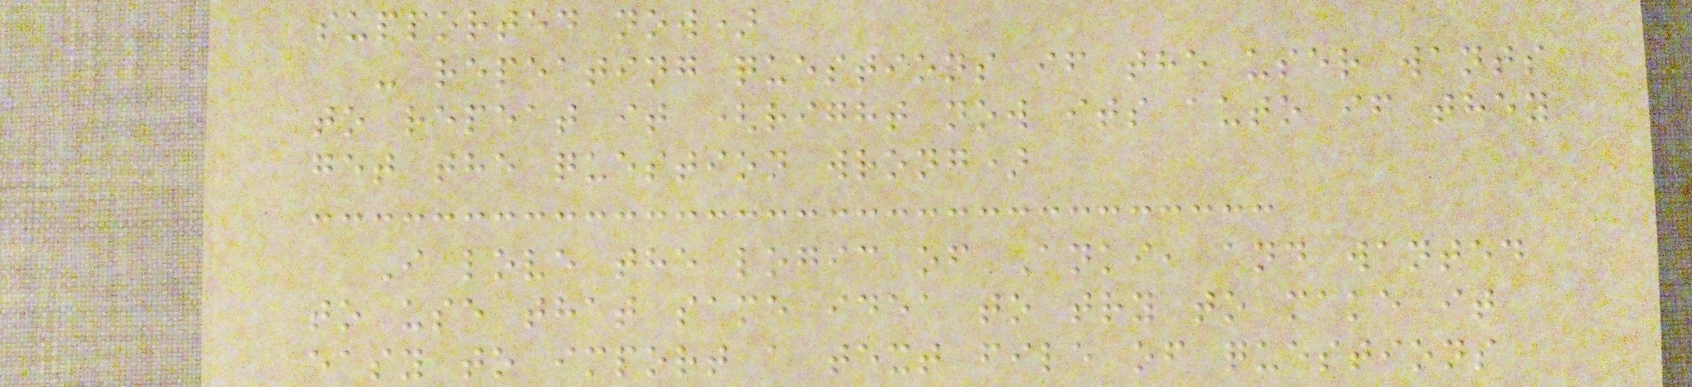supported now)
- repeating questions if the user wants
to repeat it (right now its auto if they
get the question wrong)
I love the logic of Anki, and wanted
to use that same idea to try to make it
easy to import a text file of questions
